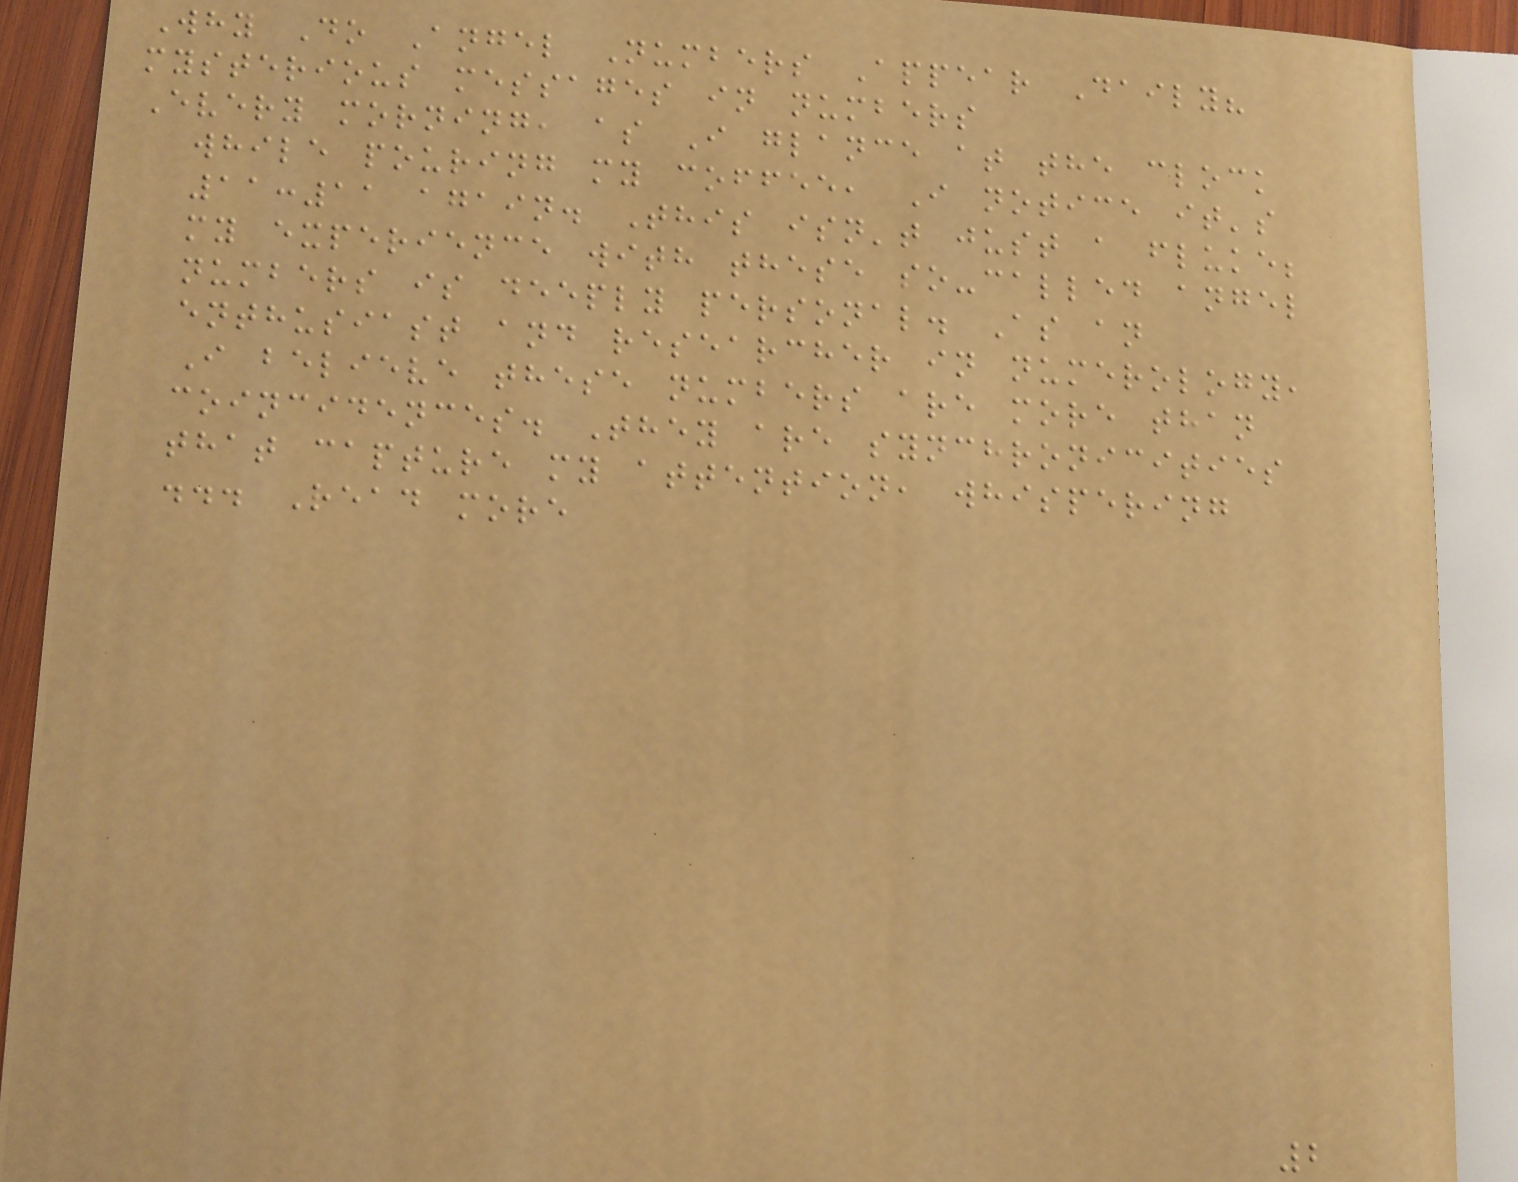Why Do Angel Numbers Appear Daily?
mysterious messages in numbers
Every morning, as I glance at the clock
while pouring my coffee, I notice it's
11:11 again. This isn't just a fluke;
my experience with these so-called angel
numbers is deeply personal. As an
enthusiast and researcher in numerology,
I believe these numbers are more than
coincidences. They are synchronicities
that capture my attention, whispering
... Read more
2
